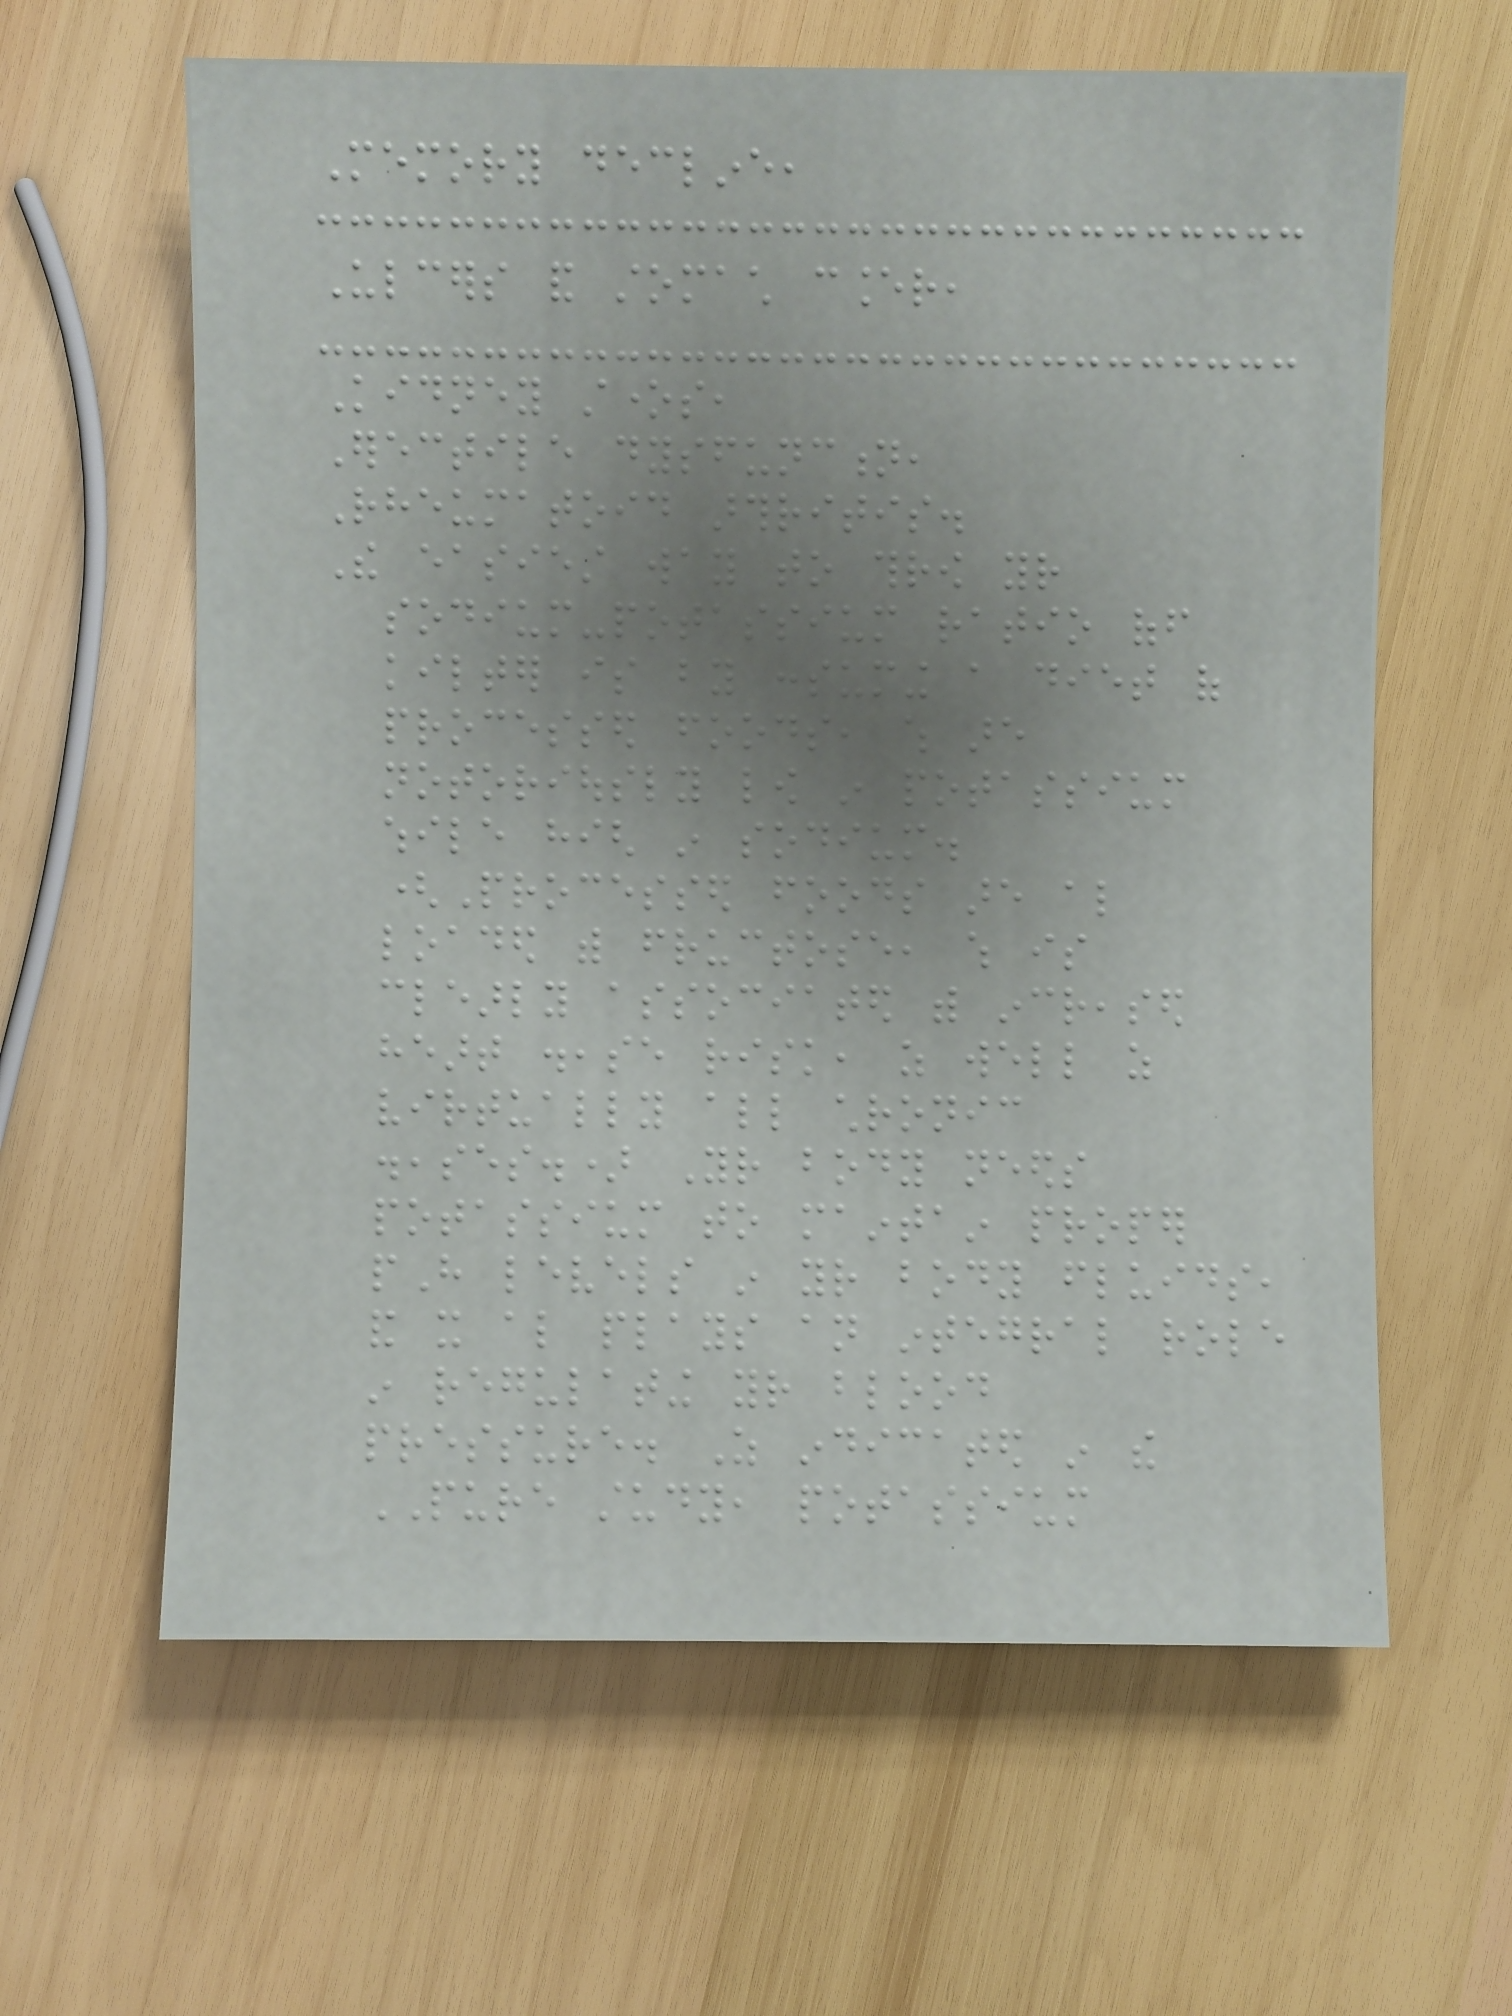Memory decline,
Ulcers and stomach cancer,
Kidney stones,
Erectile dysfunction,
Rheumatoid arthritis.
The easiest way to throw your
sodium-potassium ratio off
kilter is by consuming a diet of
processed foods, which are
notoriously low in potassium
while high in sodium.
(Processed foods are also
loaded with fructose, which is
clearly associated with increased
heart disease risk, as well as
virtually all chronic
diseases.) Your body needs
potassium to maintain proper
pH levels in your body fluids,
and it also plays an integral role
in regulating your blood
pressure. As indicated in the
PURE study, potassium
